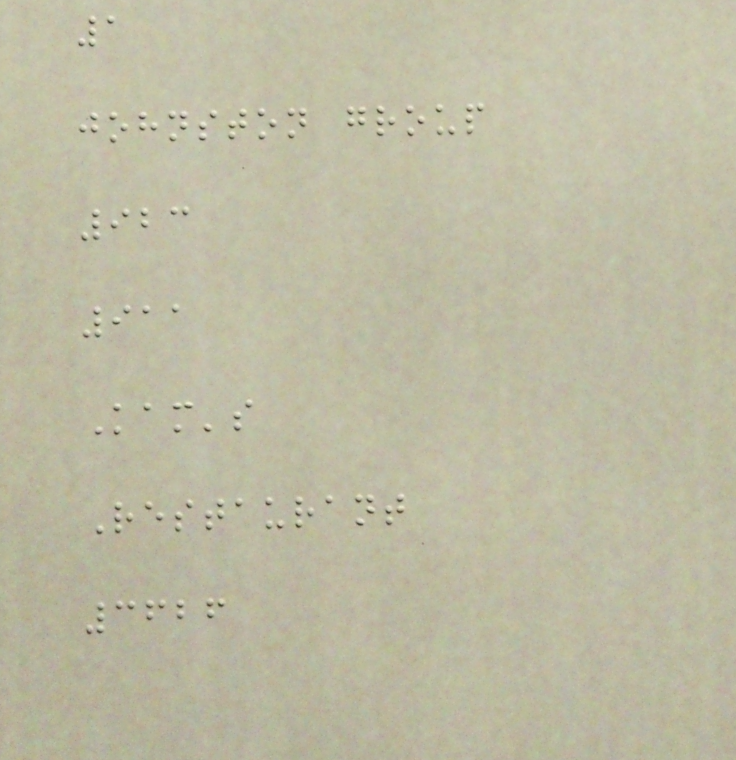1
johnston group
923
911
Kam's
Restaurant
3626
